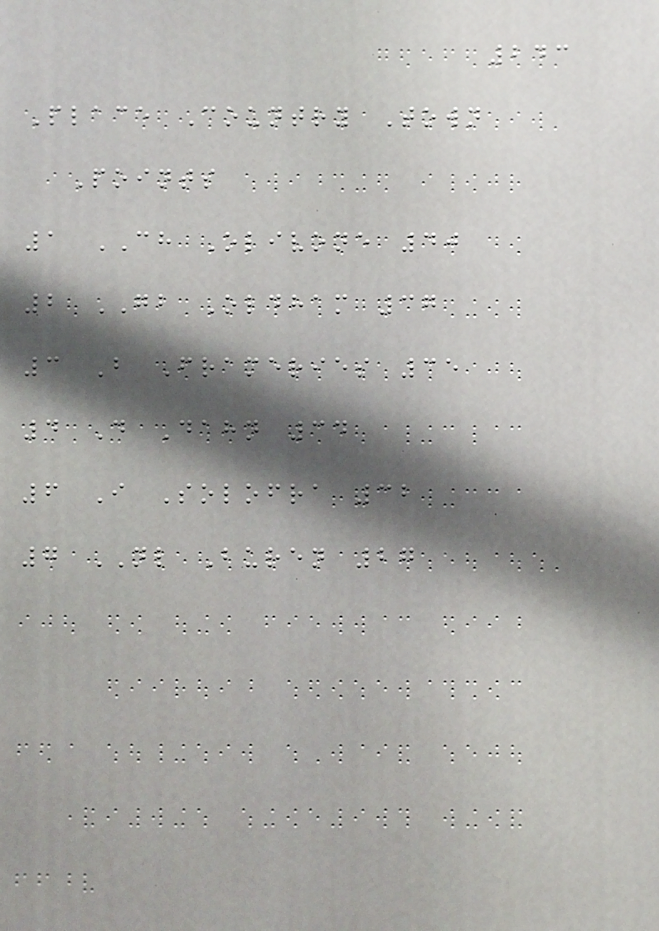243
Place Country Town
Points
1 CH Olivone 40
2 GB Oldham 37
3 B Frameries 35
4 D Dahn 34
6 I Solofra 32
7 NL Buren 27
